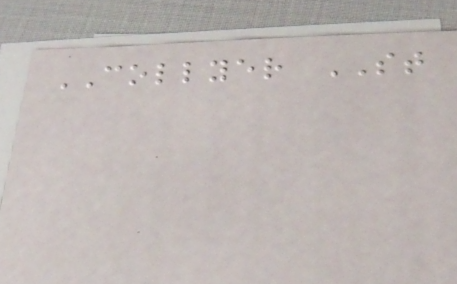COLLYER ST
